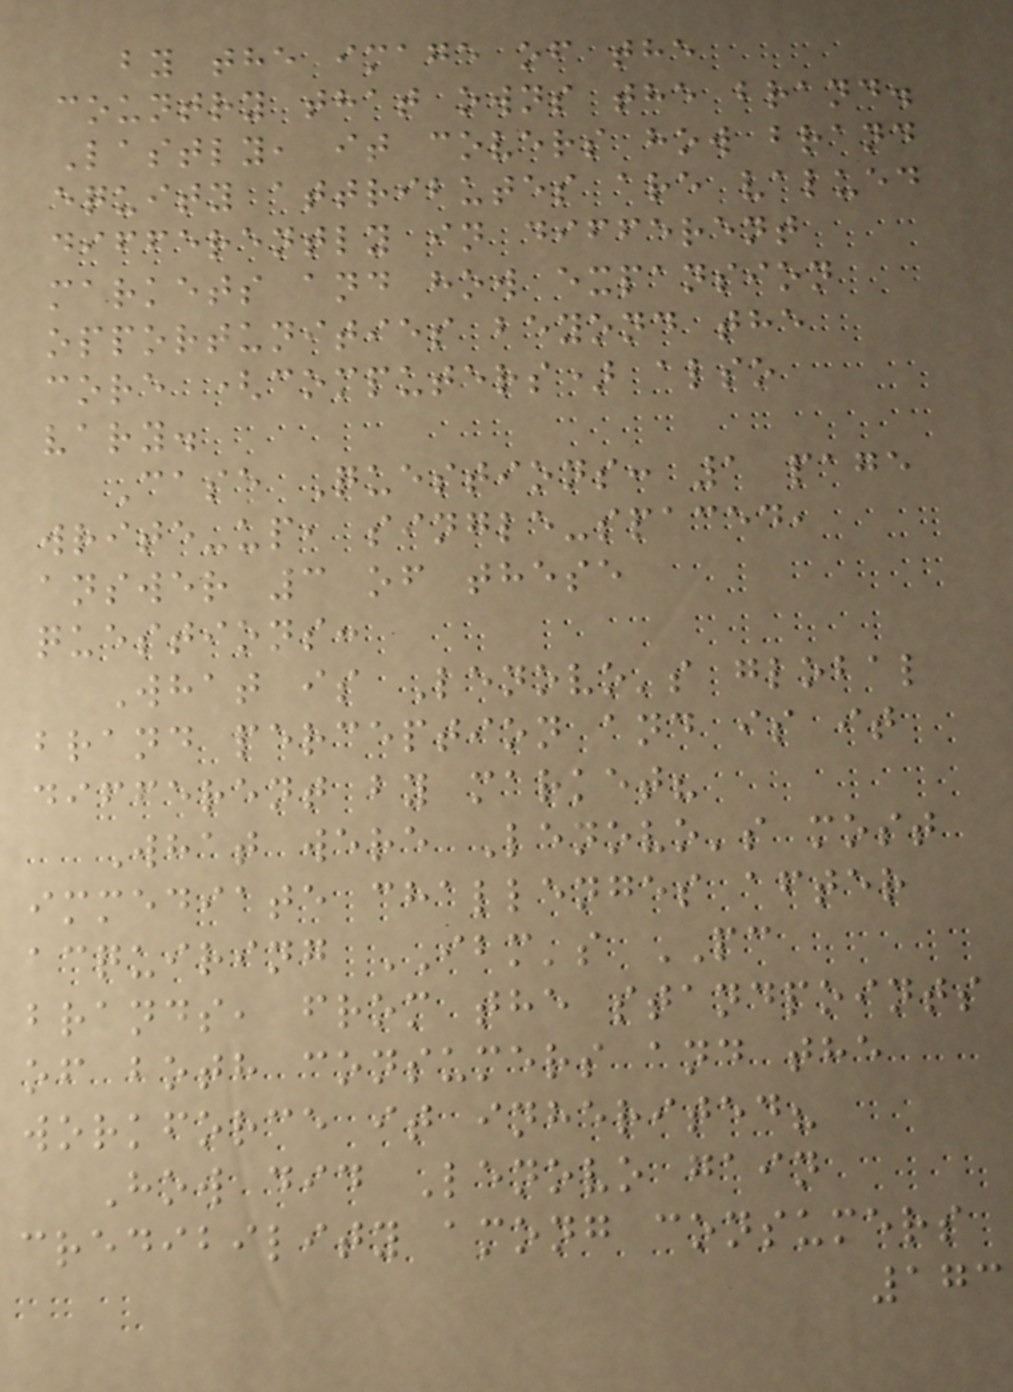by the image of the
country that owns the brand.
Lastly, it covers how brand
equity attributes are valued
differently in different
markets and how expansion
opportunities beyond the
core (computers) also
vary.
Case Questions: 1 page
write-up, single-spaced,
answer 3 of these
questions:
What is Lenovo's global
brand perception and is it
different by market?
What were Lenovo's most
immediate challenges after
acquiring IBM's PC
brands, from the standpoints
of both consumers and the
workforce it inherited?
How did Lenovo gain
credibility among consumers
173
